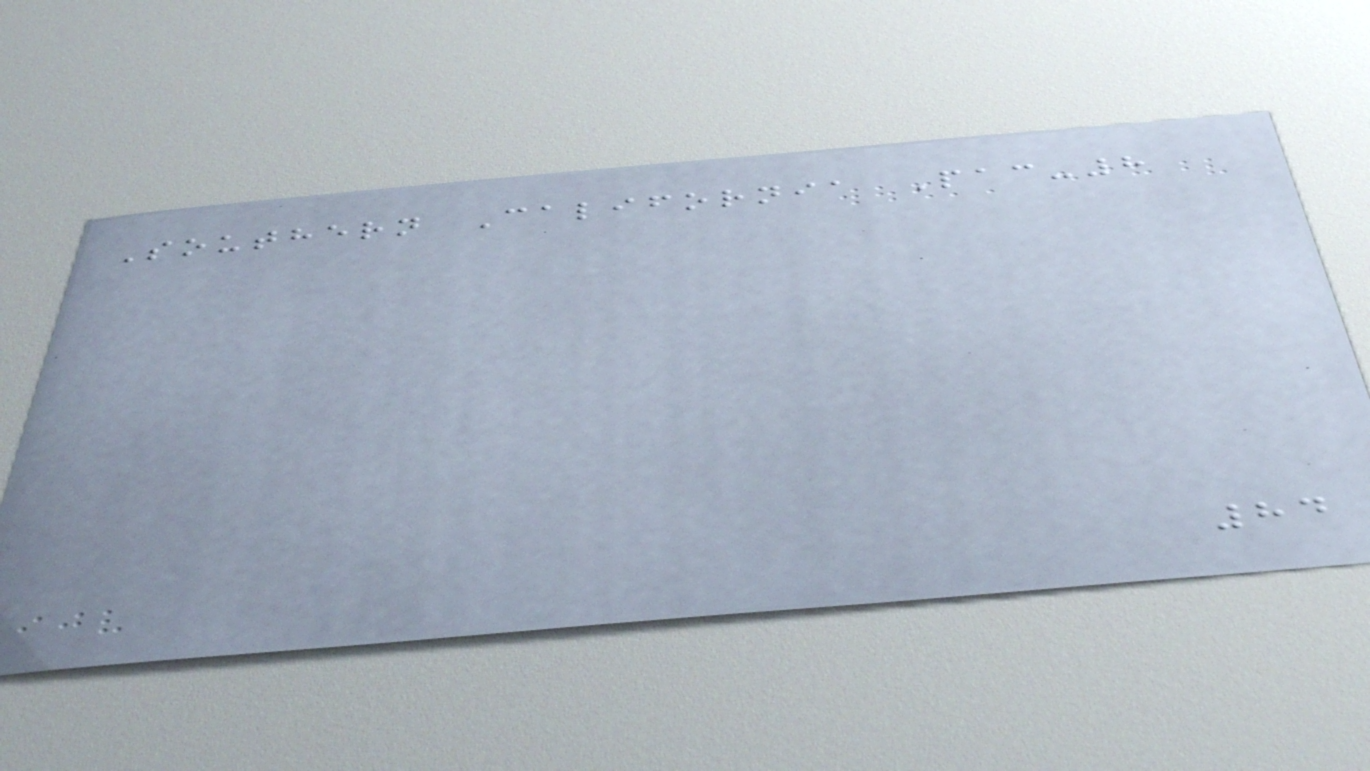Southern California Pac-8
84
